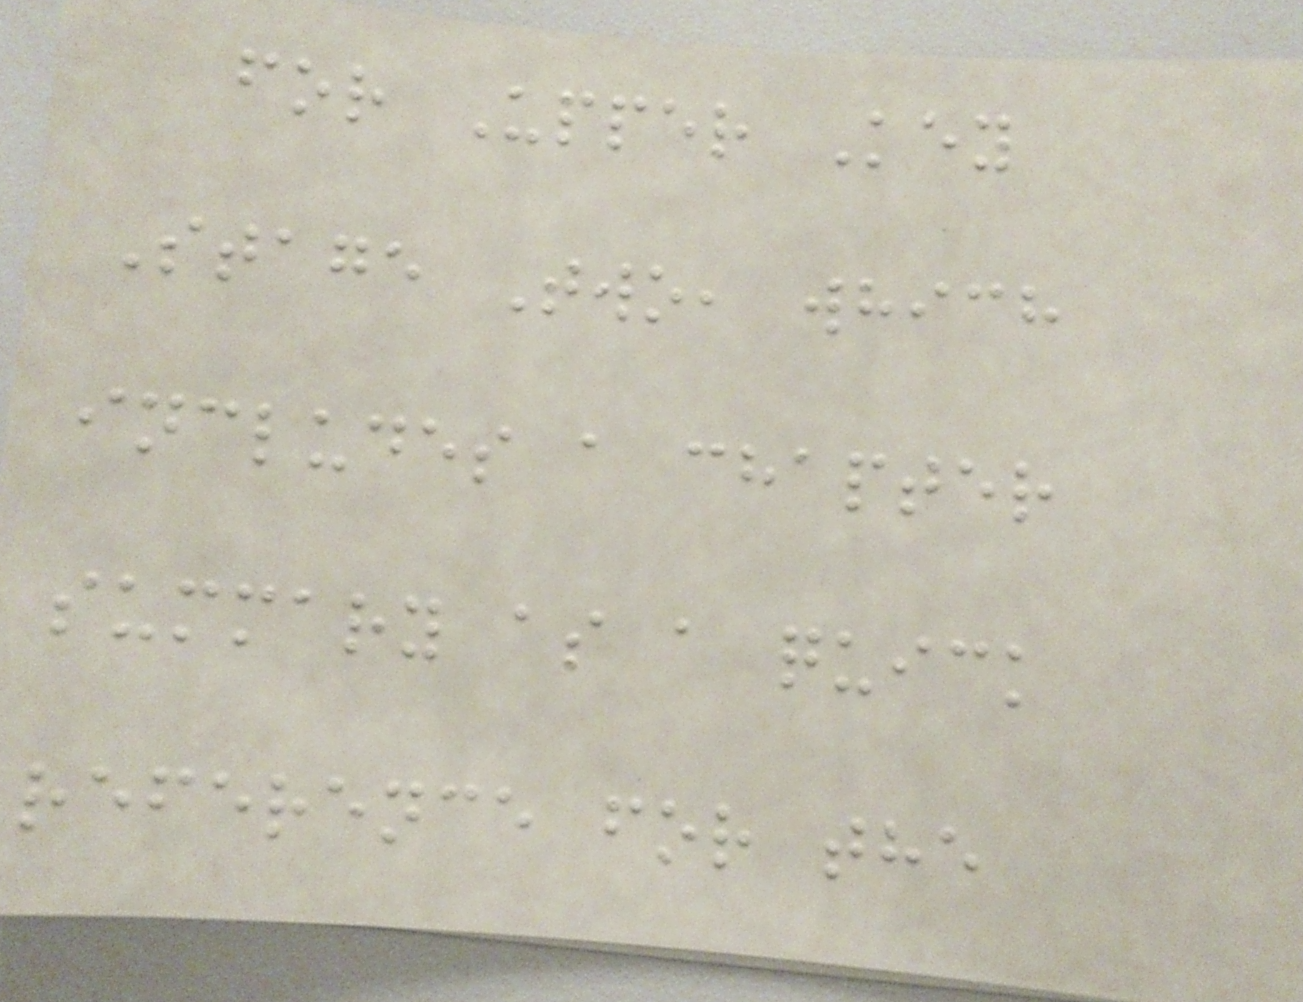for Upper Key
Stage Two, which
includes a chapter
summary as a quick
reference for the
